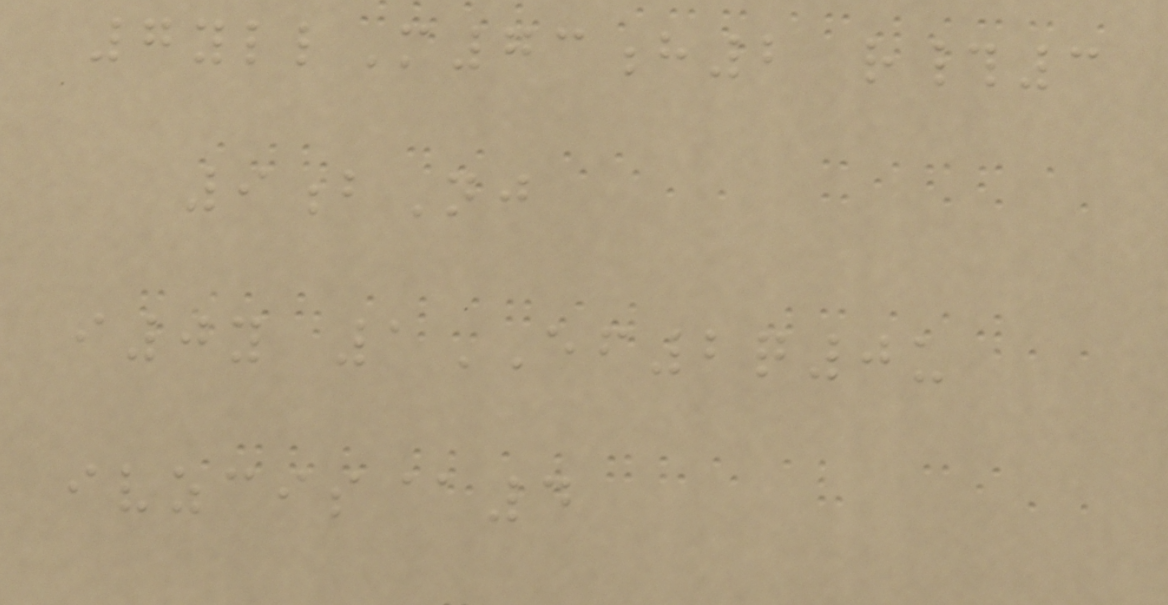7yllM73h2 r#3
9bNj
i0y 1EF2q0u
ivzcis@4
